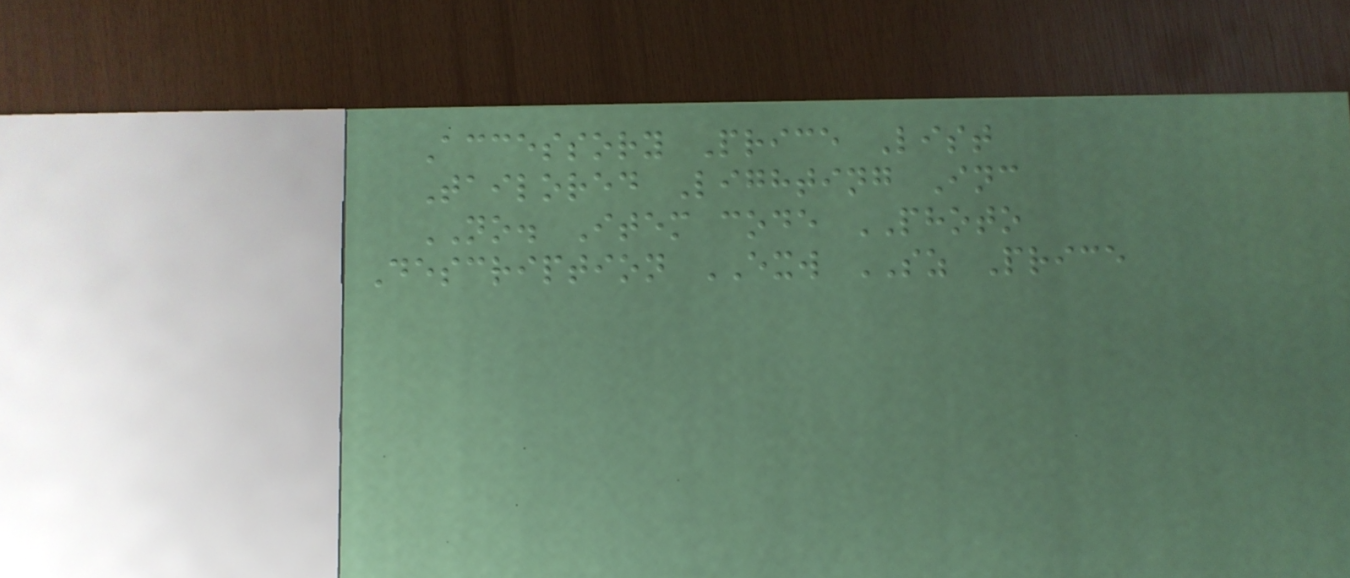Accessory Price List
Tailored Lighting Inc
NO. Item code PHOTO
Description EXW SZ Price
